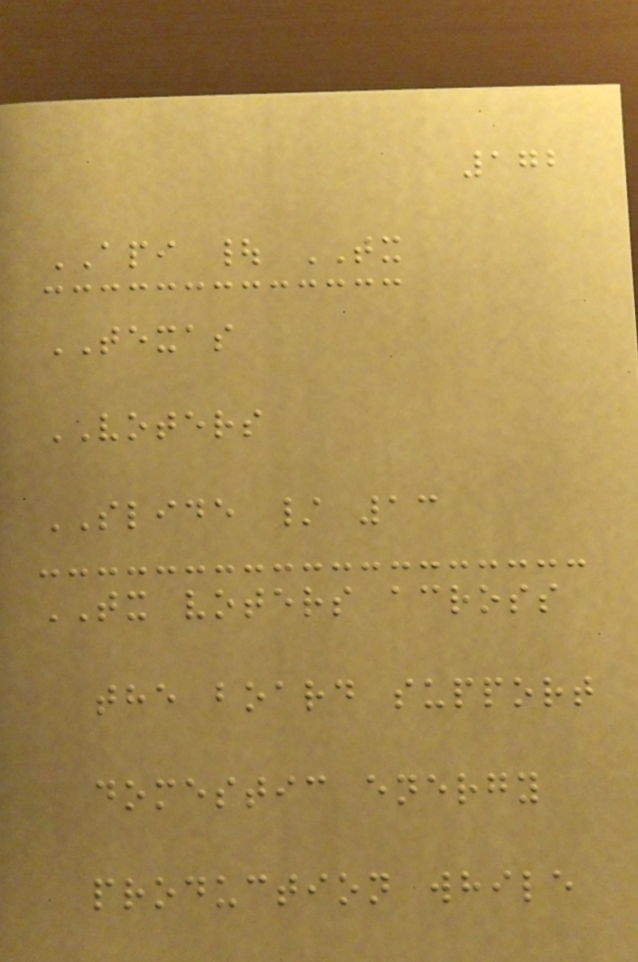172
API | TX
TEXAS
VOTERS
SLIDE / 13
TX voters across
the board support
domestic energy
production while
